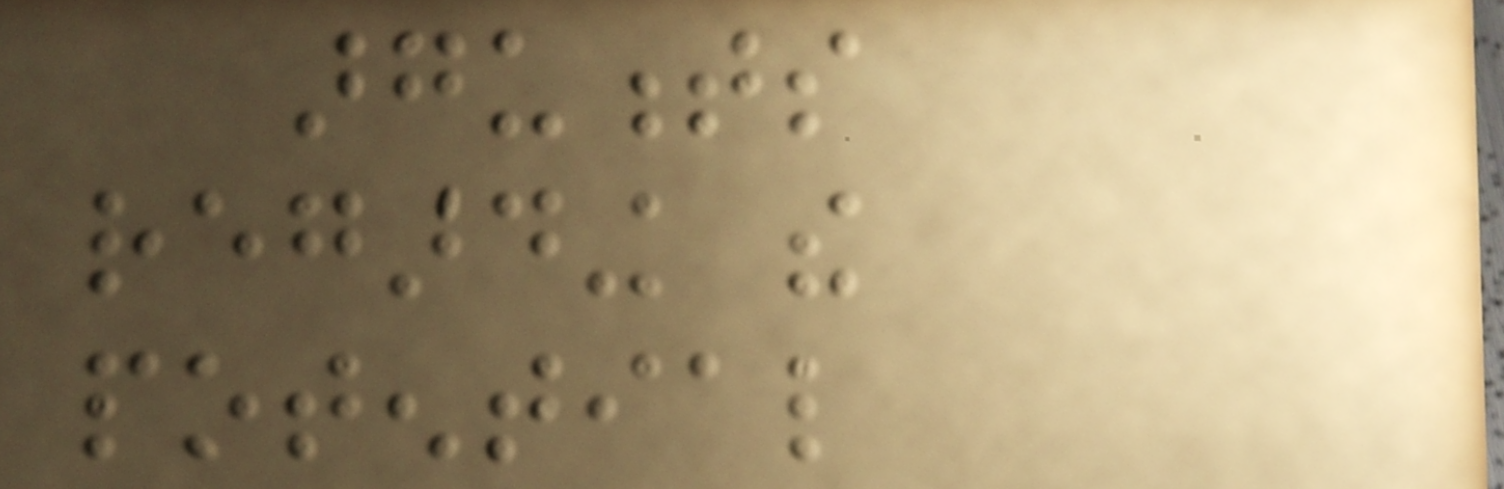arguments
regarding the
potential
